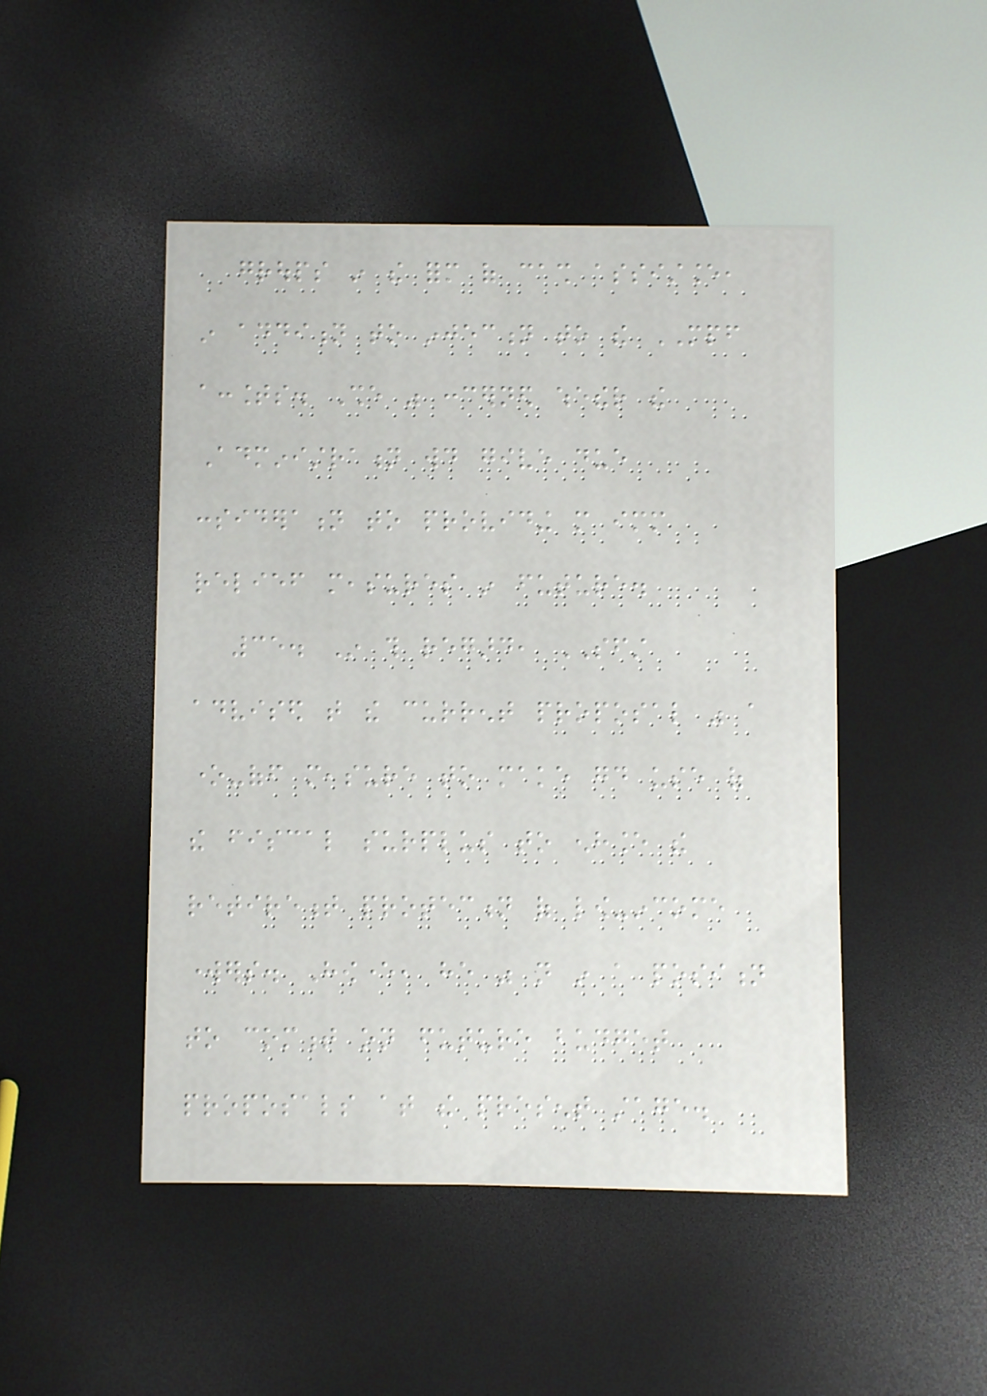groups in the form of cash assistance,
in addition to injection to the MPF
accounts. She was concerned whether the
Administration would give due
consideration to providing more immediate
relief measures in future.
35. In this regard, SFST
advised that the current proposal was a
one-off measure to make good use of
the fiscal surplus to enhance the
retirement protection of low-income
workers. However, he was not in a position
to comment on future budget
proposals at the present stage.
